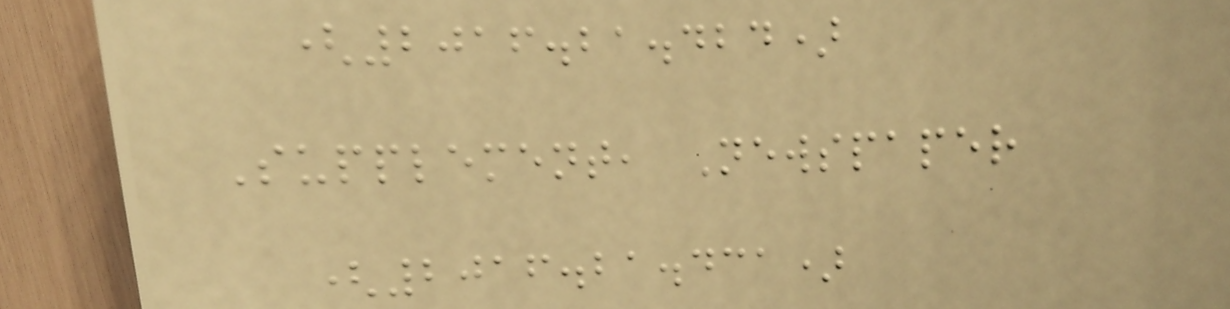(2016.21.424)
Supplement, Newspaper
(2016.21.431)
